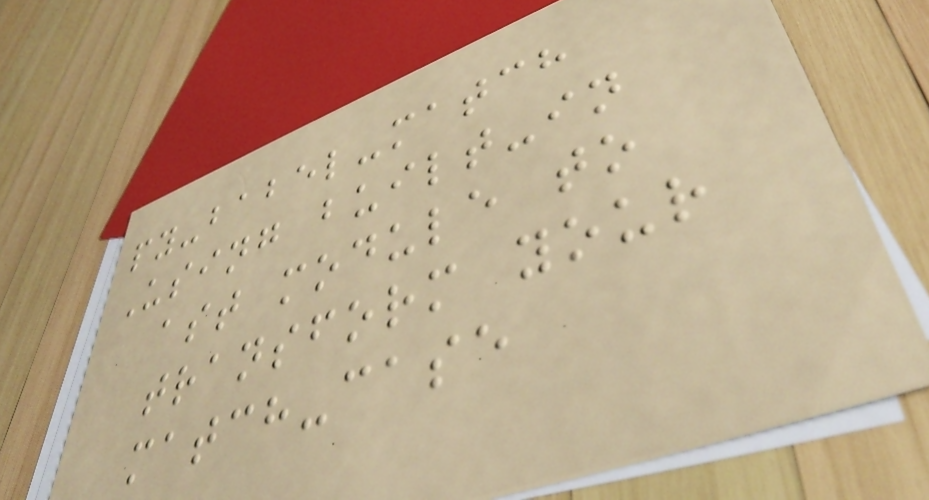py-babel-match
Using built-in
ast module to
transform your
match-case
